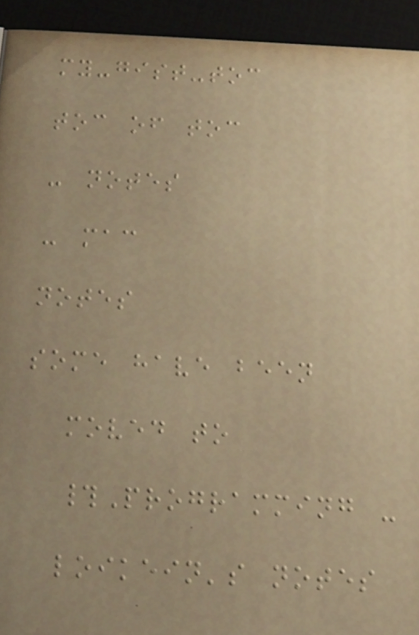my-gist-toc
toc of toc
- notes
- mac
notes
some have been
moved to
#Programming -
loikein's notes
